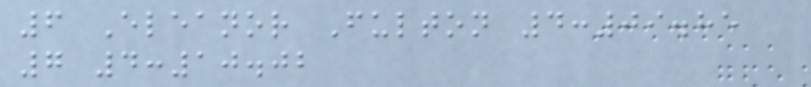6 Eleanor Fulton 4:09.85
7 4:10.02
